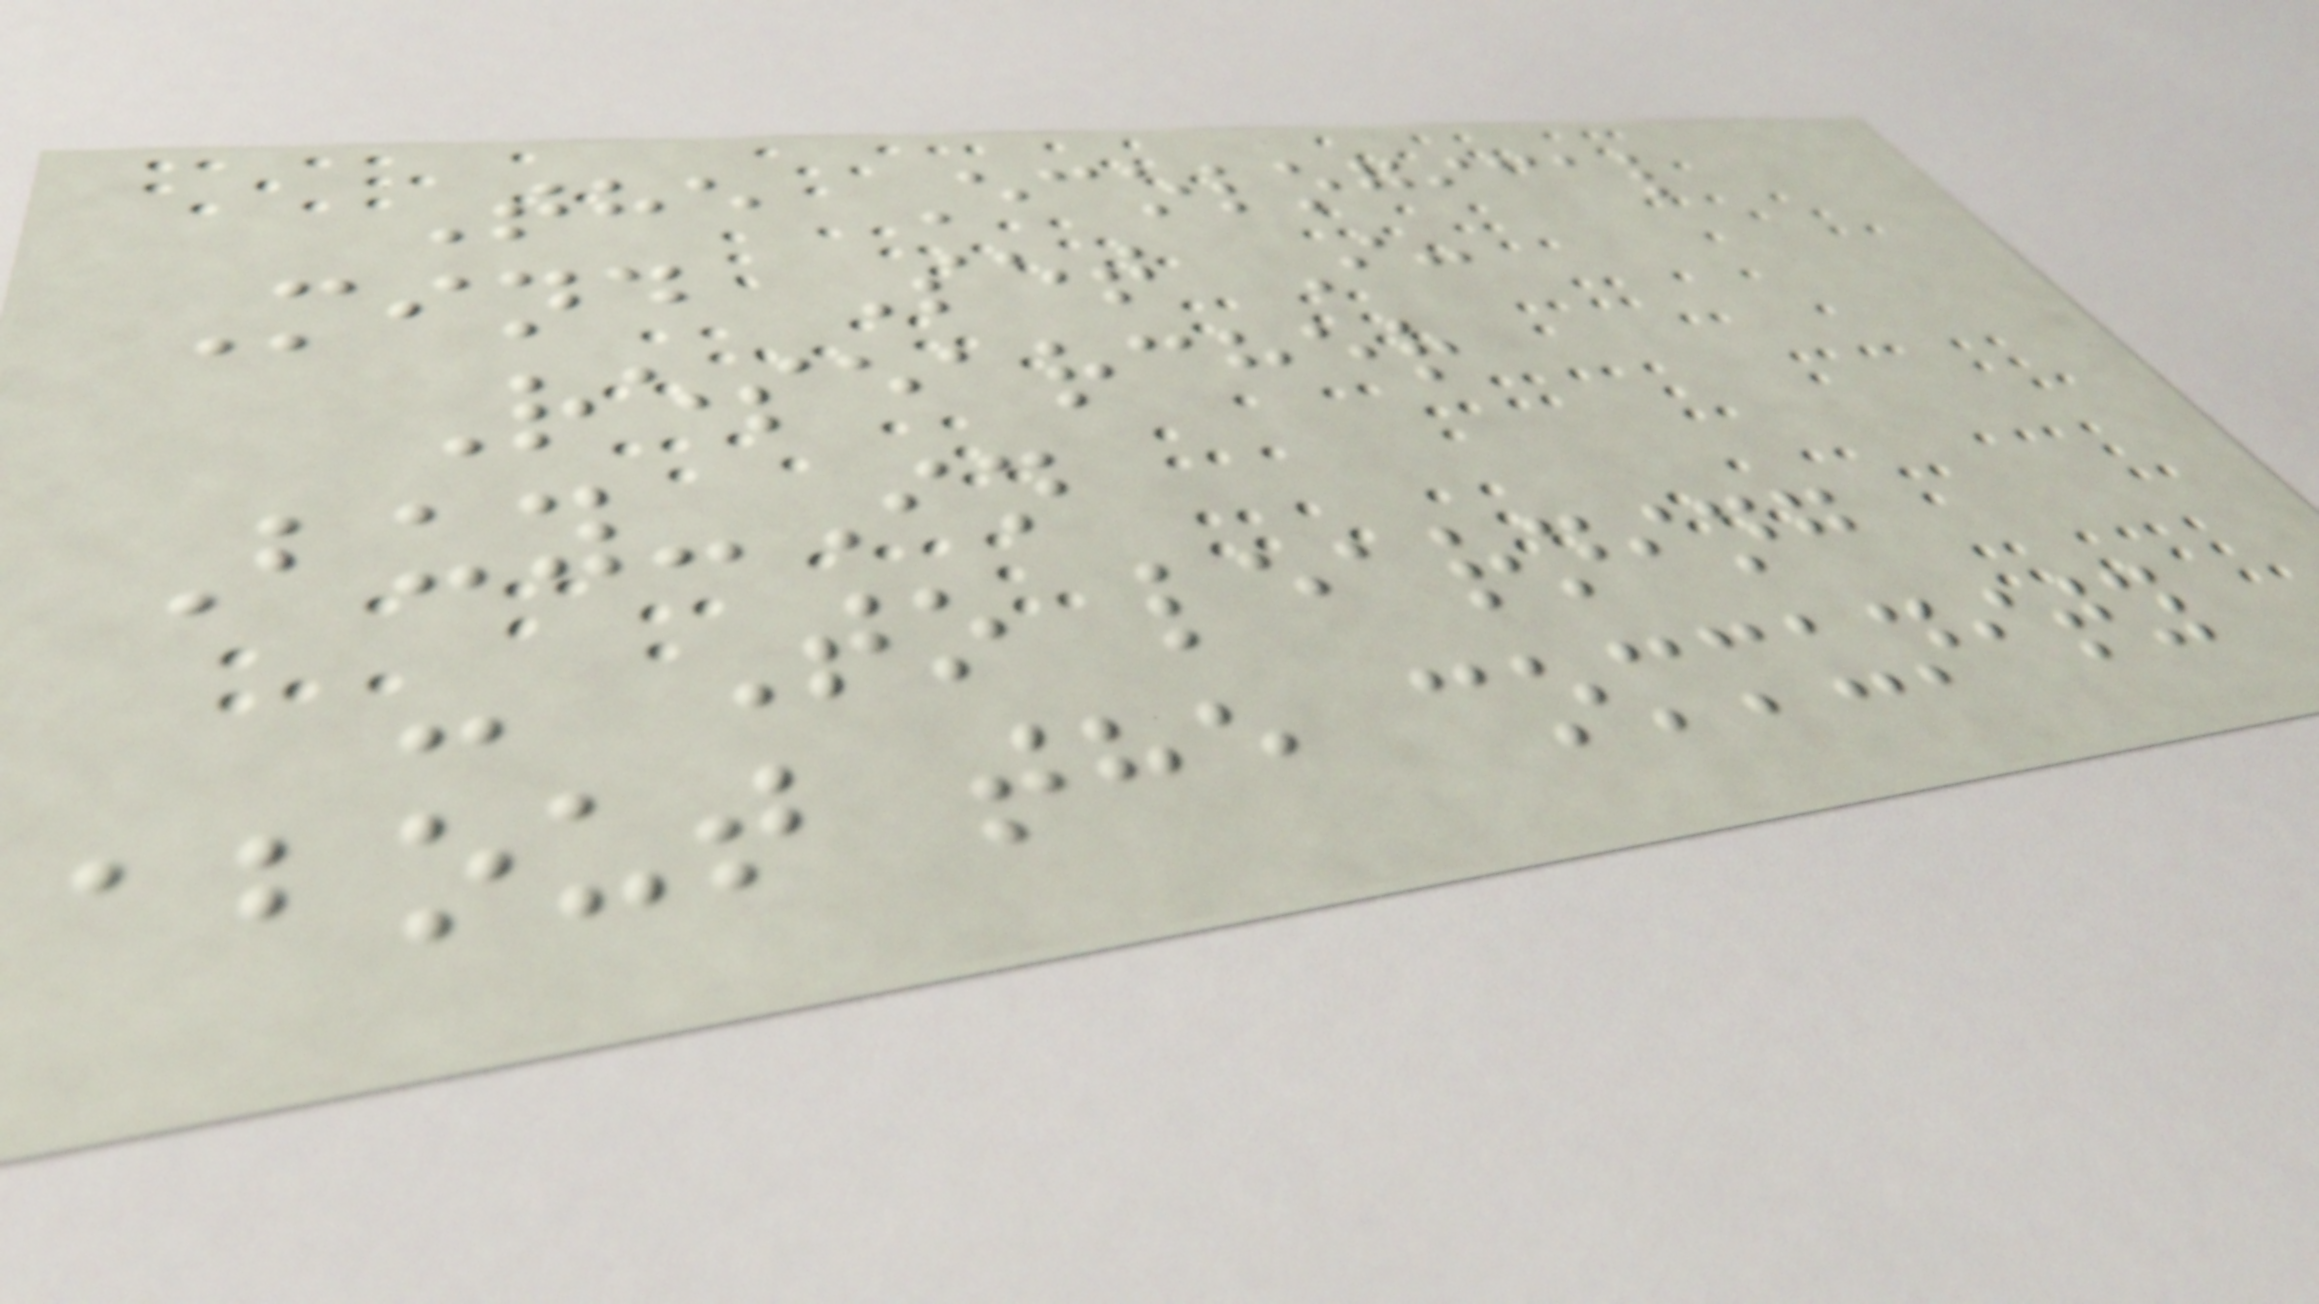The Ecological
Mind Set I:
Researcher
Buy-In
- To learning
about the community
